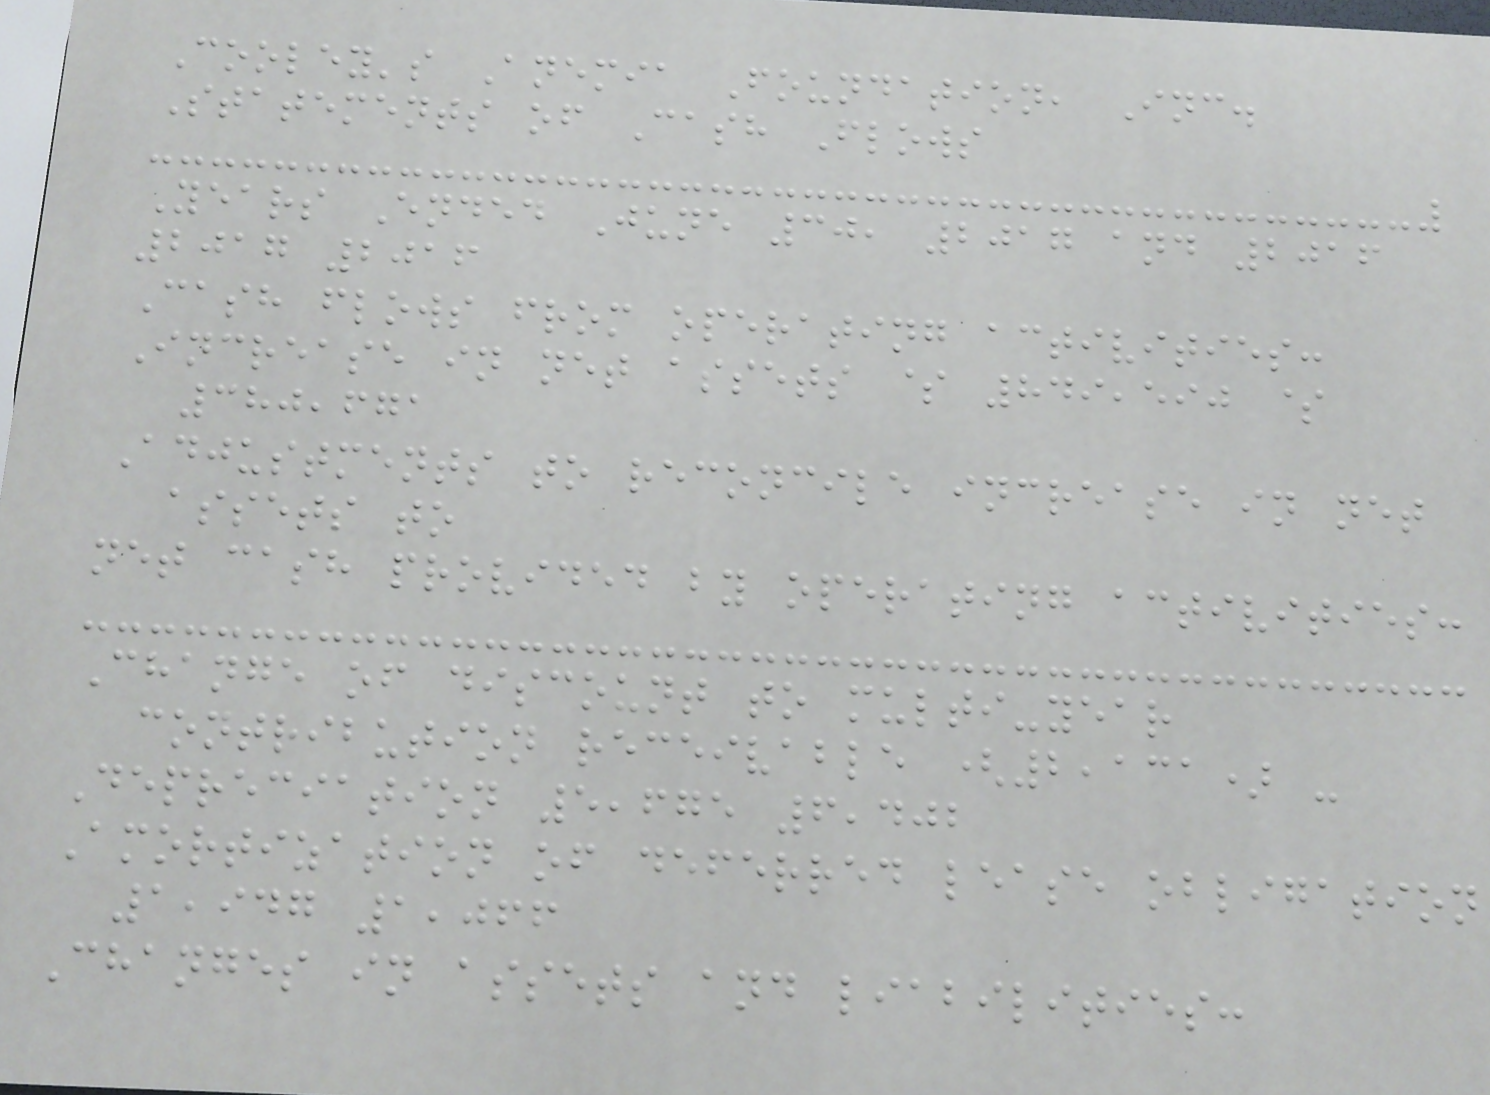Cooley's Anemia Foundation, Inc.
Statements of Cash Flows
Years Ended June 30, 2017 and 2016
2017 2016
Cash flows from operating activities:
Increase in net assets $ 849,590 $
380,671
Adjustments to reconcile increase in net
assets to
net cash provided by operating activities:
Change of discount to multi-year
contribution receivable (2,131) -
Depreciation 5,675 6,402
Amortization of deferred lease obligation
1,947 1,066
Changes in assets and liabilities:
